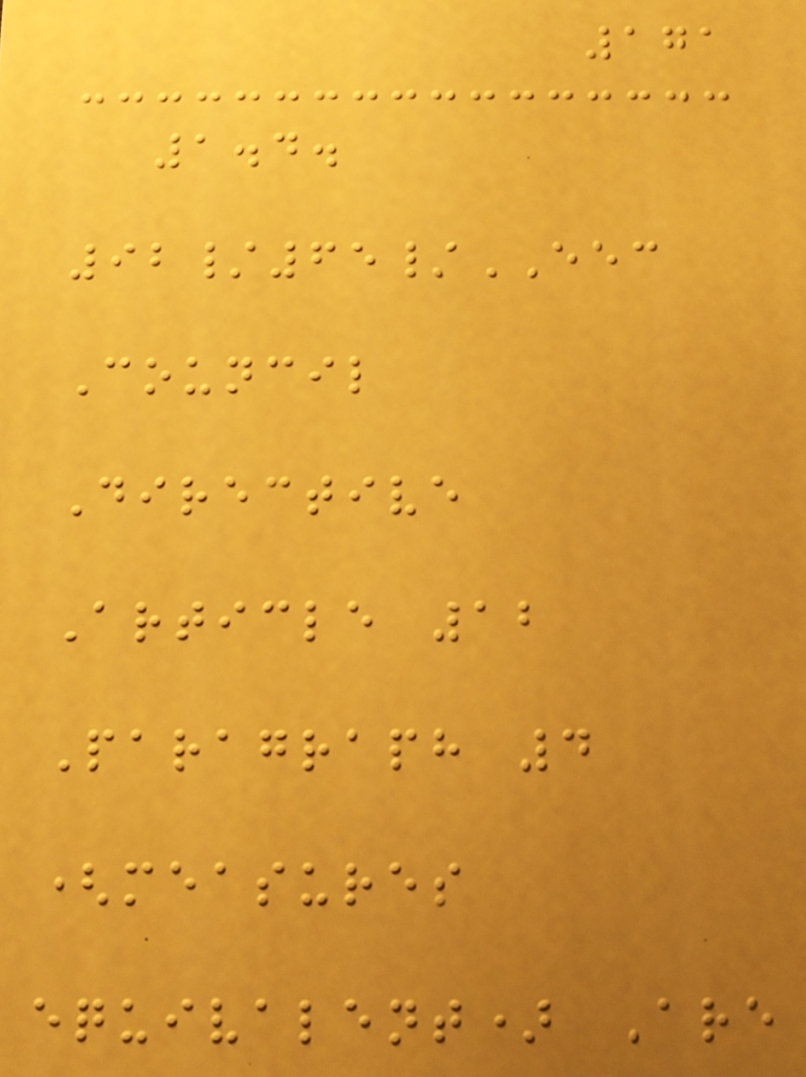171
1.4.
92/65/EEC
Council
Directive
Article 12
Paragraph 4
(measures
equivalent) Are
